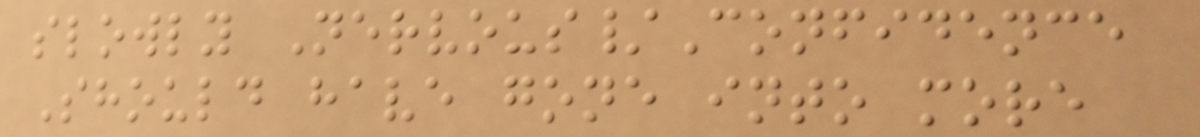slowly Nervous/Confidence
Should have gone into more
